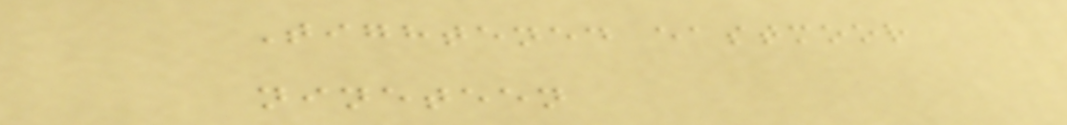Tightened eastmoor
nineteen
